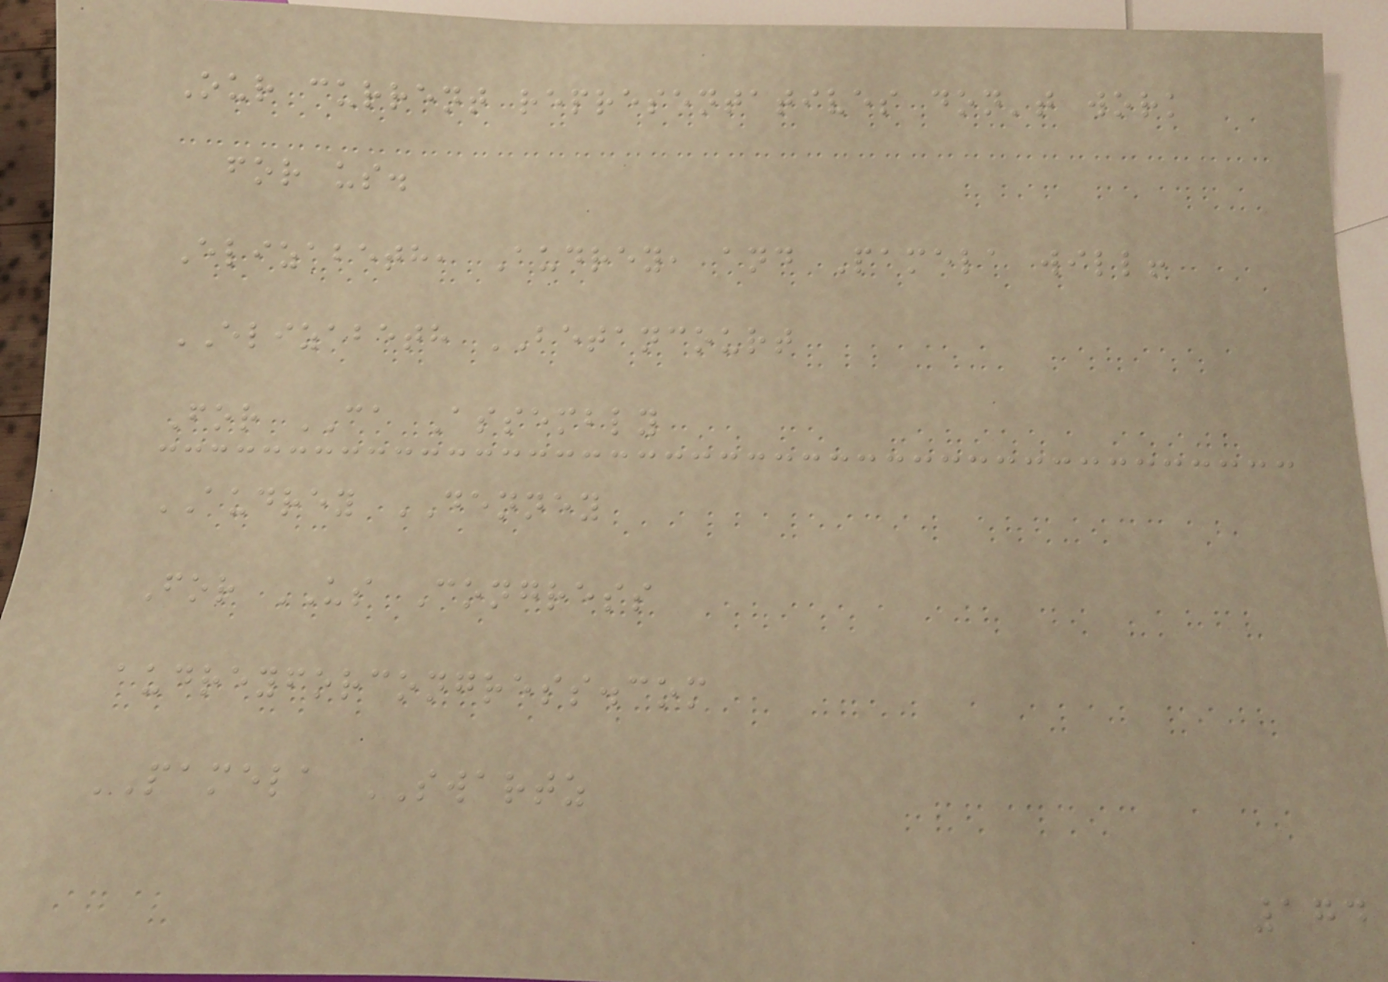Our current representatives don't work
for us.
Elizabeth, Audrey, and Pamela will!
ELIZABETH BETANCOURT
For CA Assembly
AUDREY DENNEY
For US Congress
audreyforcongress.com
PAMELA SWARTZ
174
